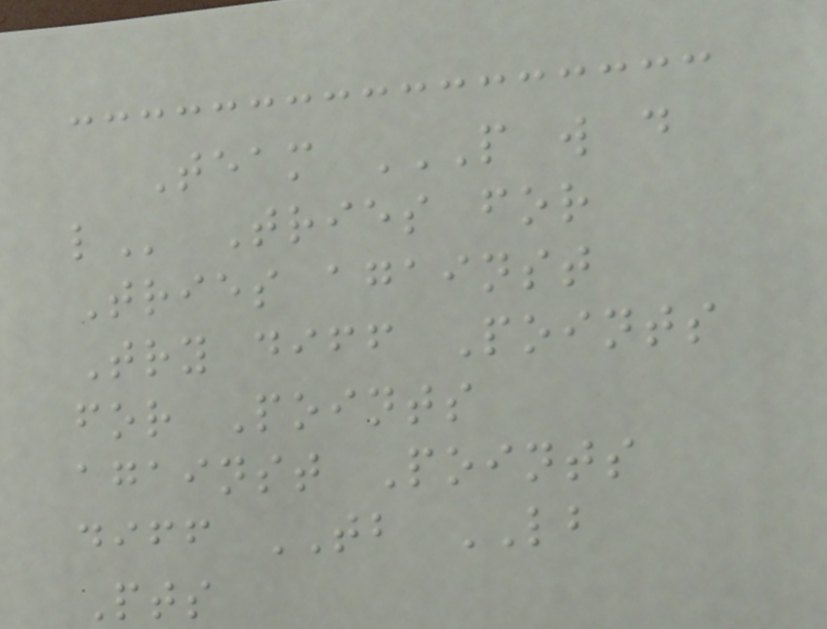Team P W D
L Tries for
Tries against
Try diff Points
for Points
against Points
diff TB LB
Pts
